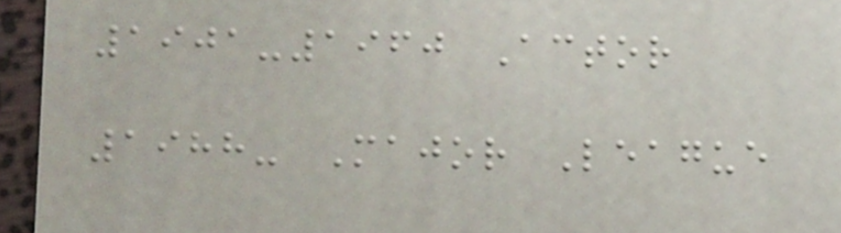1901-1960 Actor
1988- Major League
